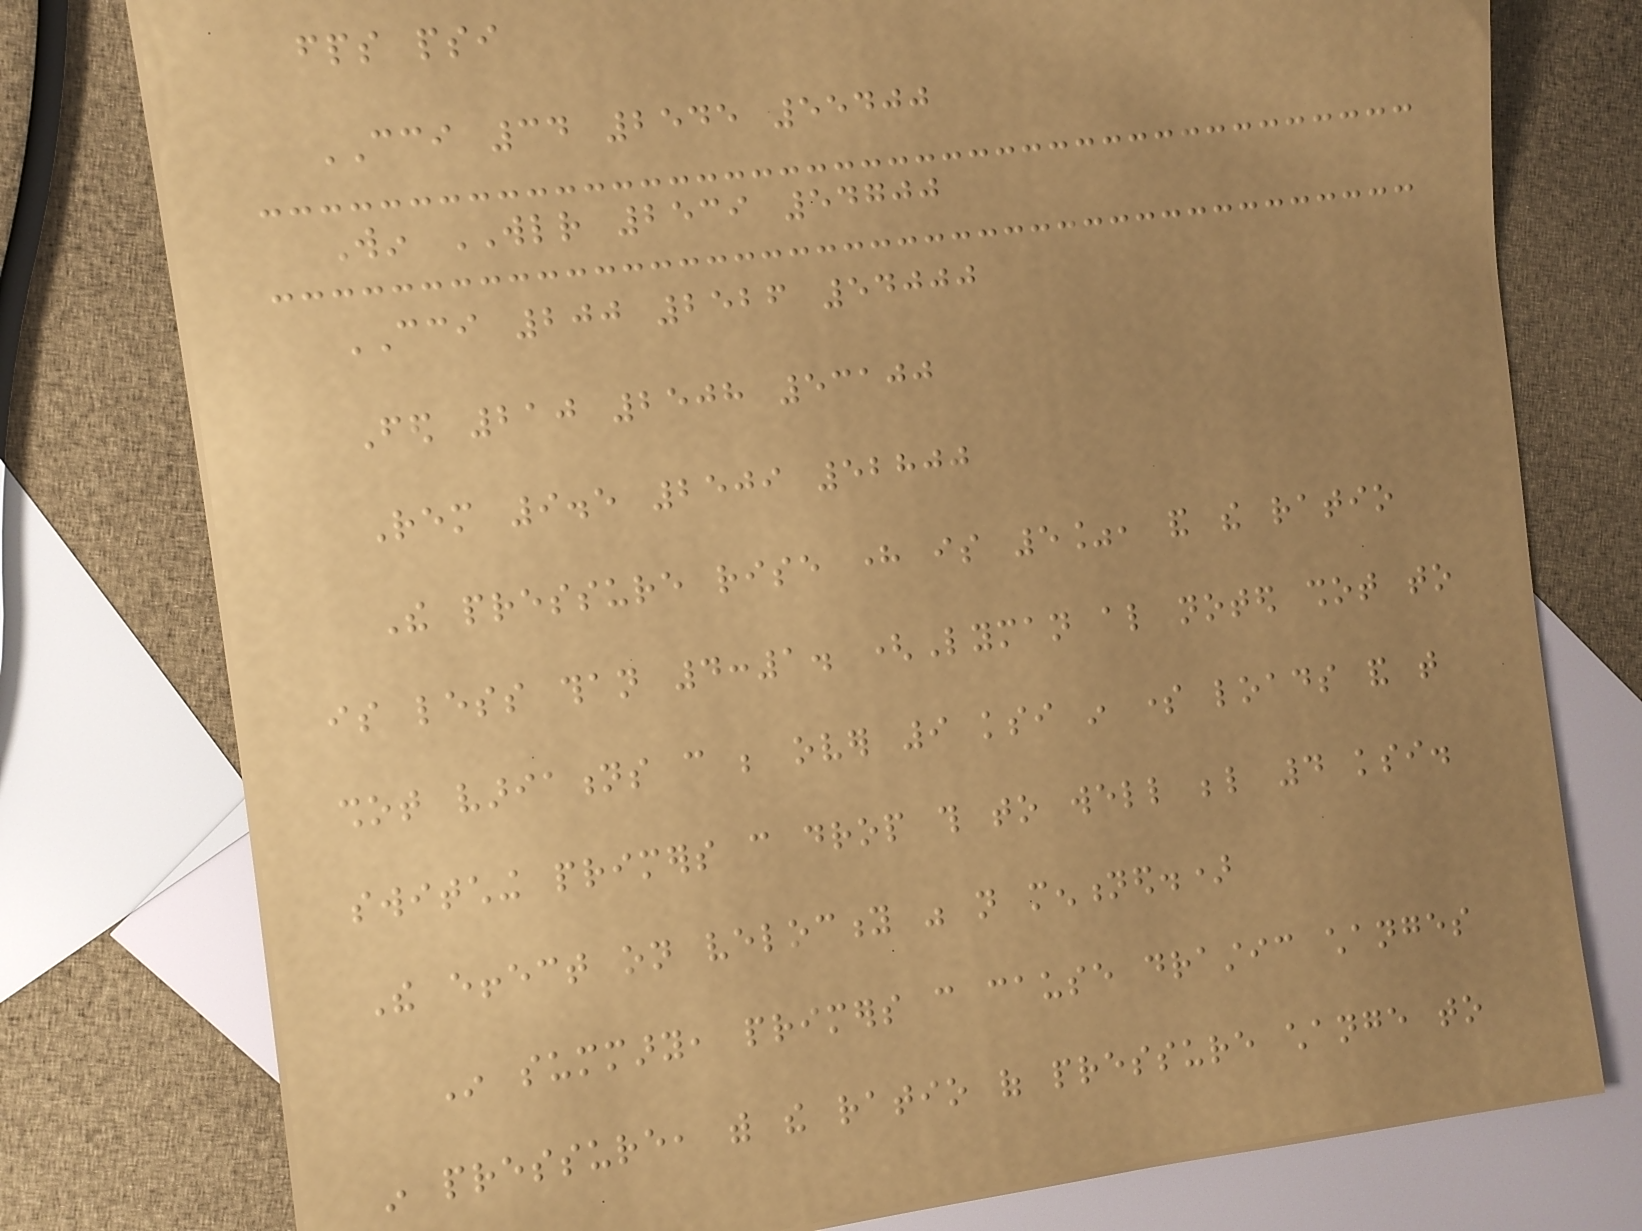fps psi
CCI 34 2545 55400
Win WLR 2539 54700
CCI 200 2526 54000
Fed 210 2508 53100
Rem 9.5 2509 52800
The pressure rise here is 5%, and the ratio
is less than 4:1. (Lyman also noted shot to
shot variations can be over 9 ksi in some loads and that
switching primers can drop this to well below 4 ksi.
The effect on velocity was not mentioned.)
In summary, primers can cause drastic changes
in pressure, with the ratio of pressure change to
